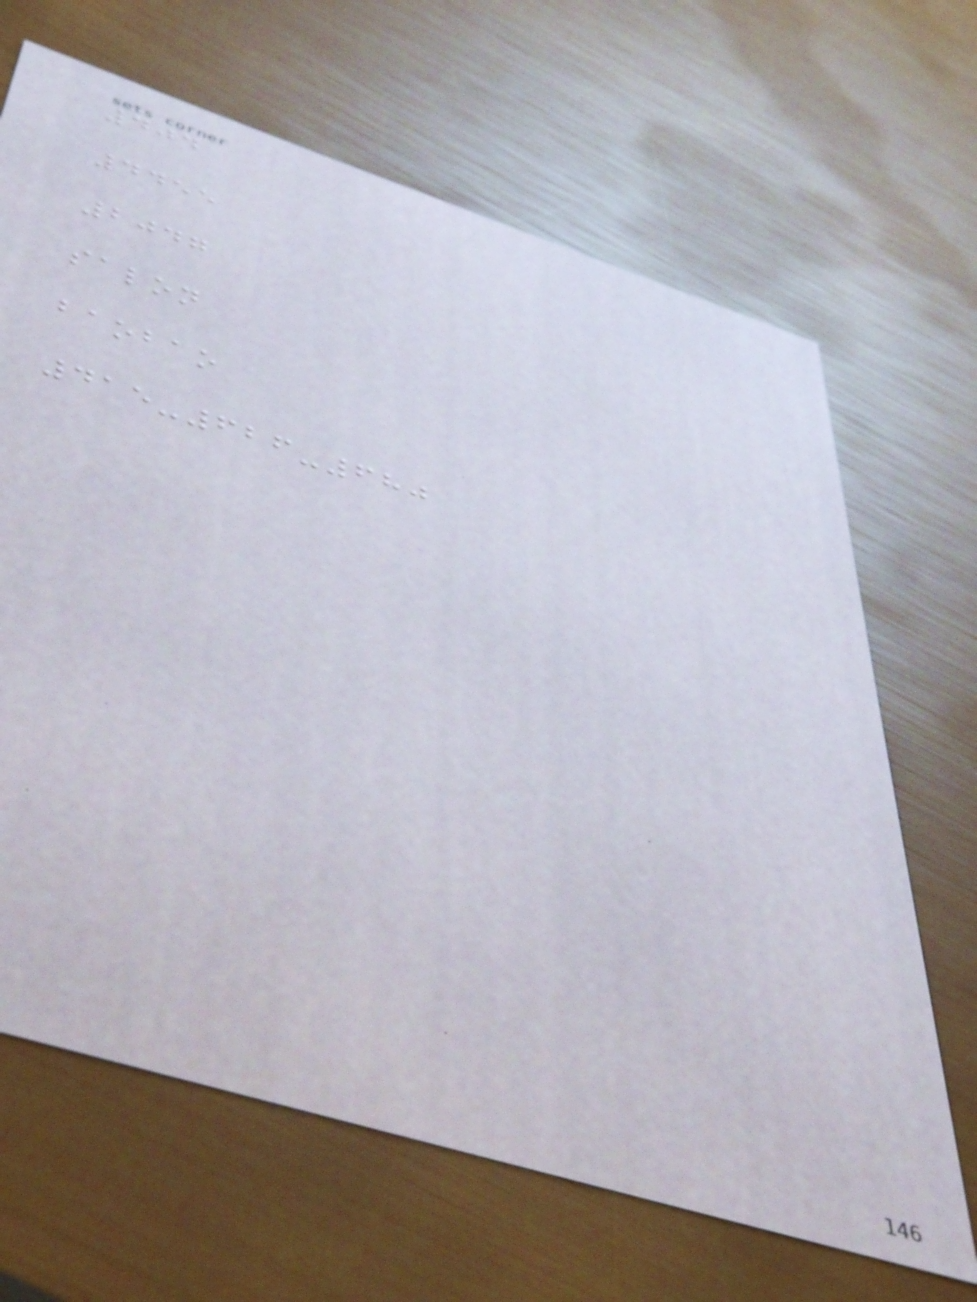404
4455
2047
salon
baobao
415-626-680
